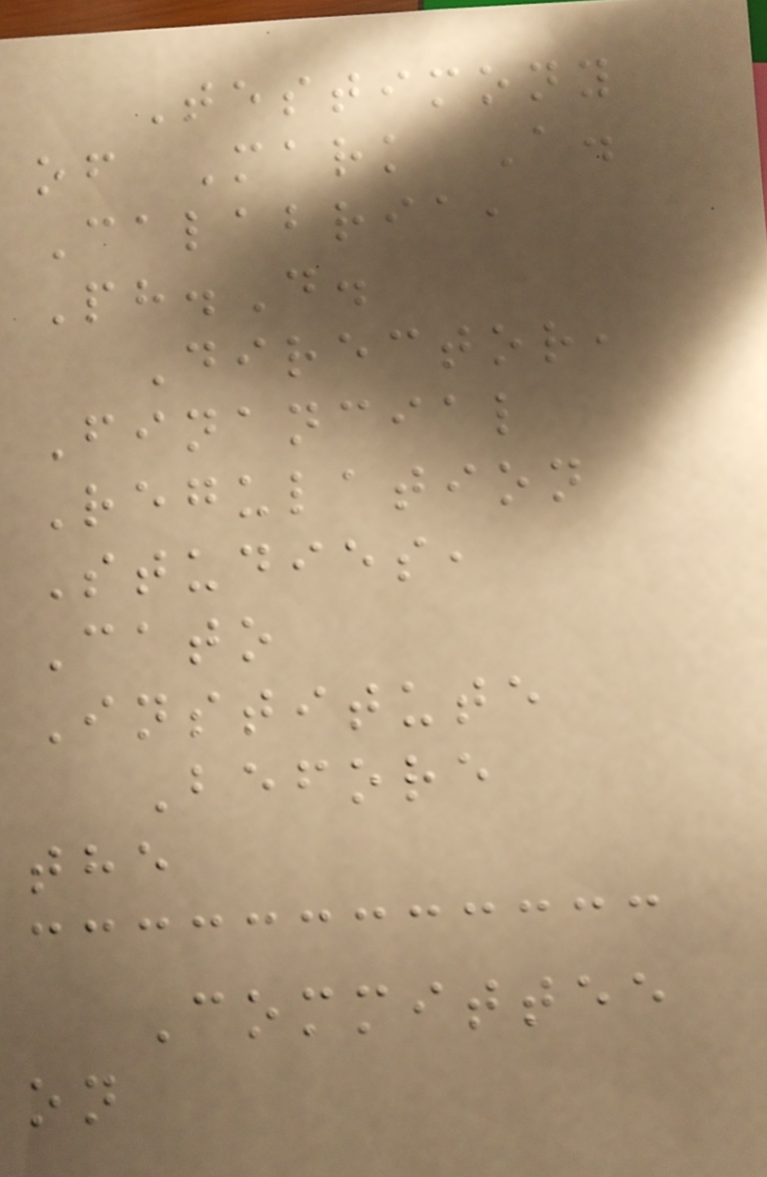Testimony
of Mark A.
Calabria,
Ph.D.
Director,
Financial
Regulation
Studies,
Cato
Institute
Before
the
Committee
on
